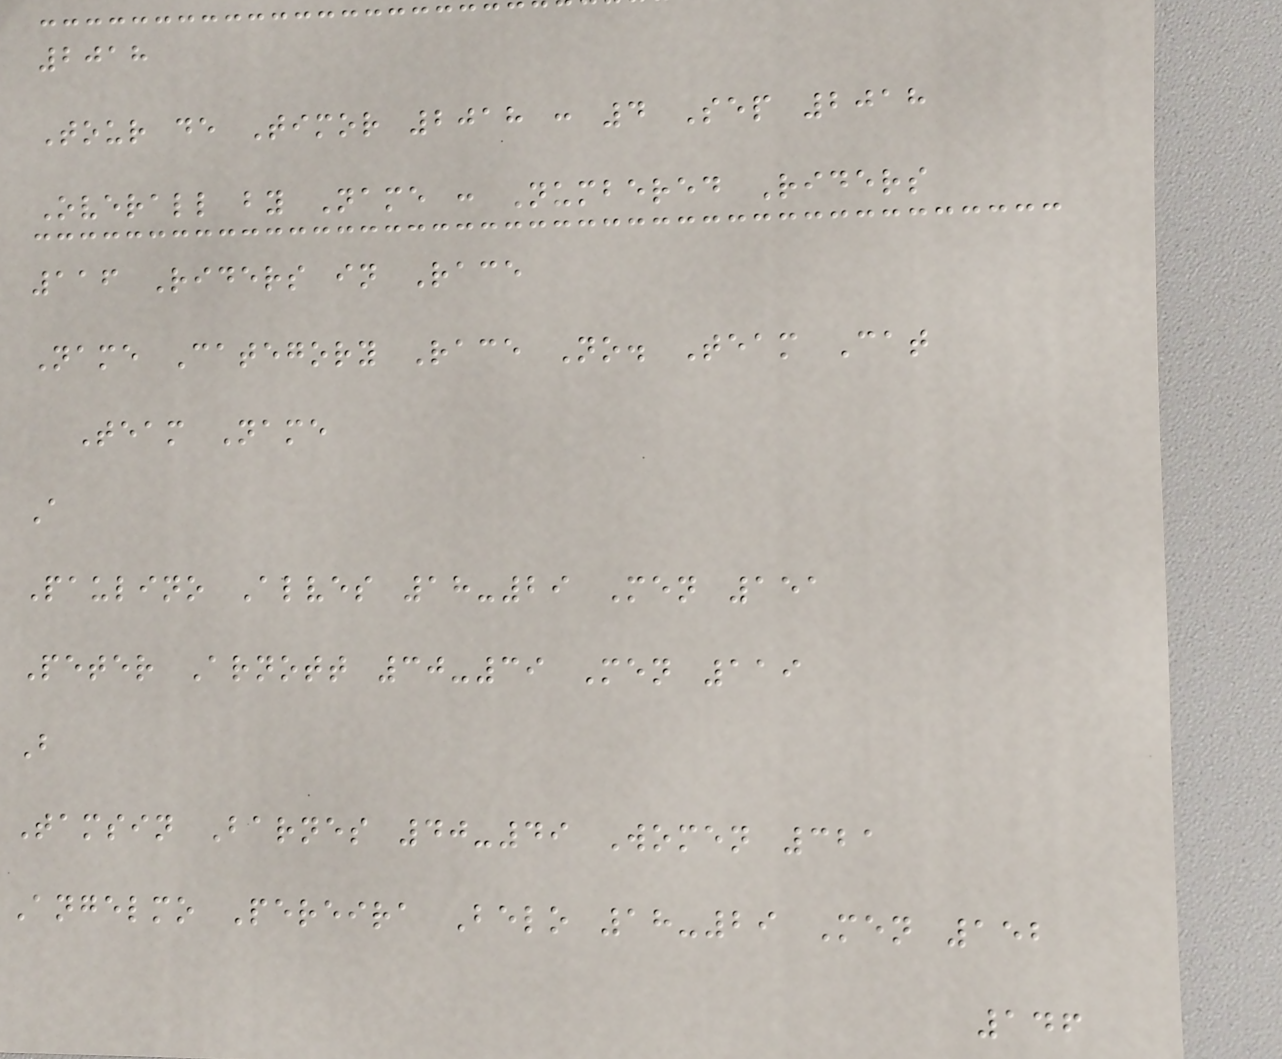2018
Tour de Timor 2018 : 4 Sep 2018
Overall by Name : Numbered Riders
116 Riders in Race
Name Category Race No. Team Cat
Team Name
A
Paulino Alves 18-29 Men 151
Peter Arnott 30-39 Men 119
B
Tamsin Barnes 40-49 Women 321
Angelmo Pereira Belo 18-29 Men 152
146
